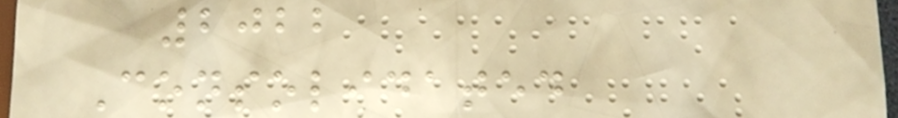2022
Consolidated
